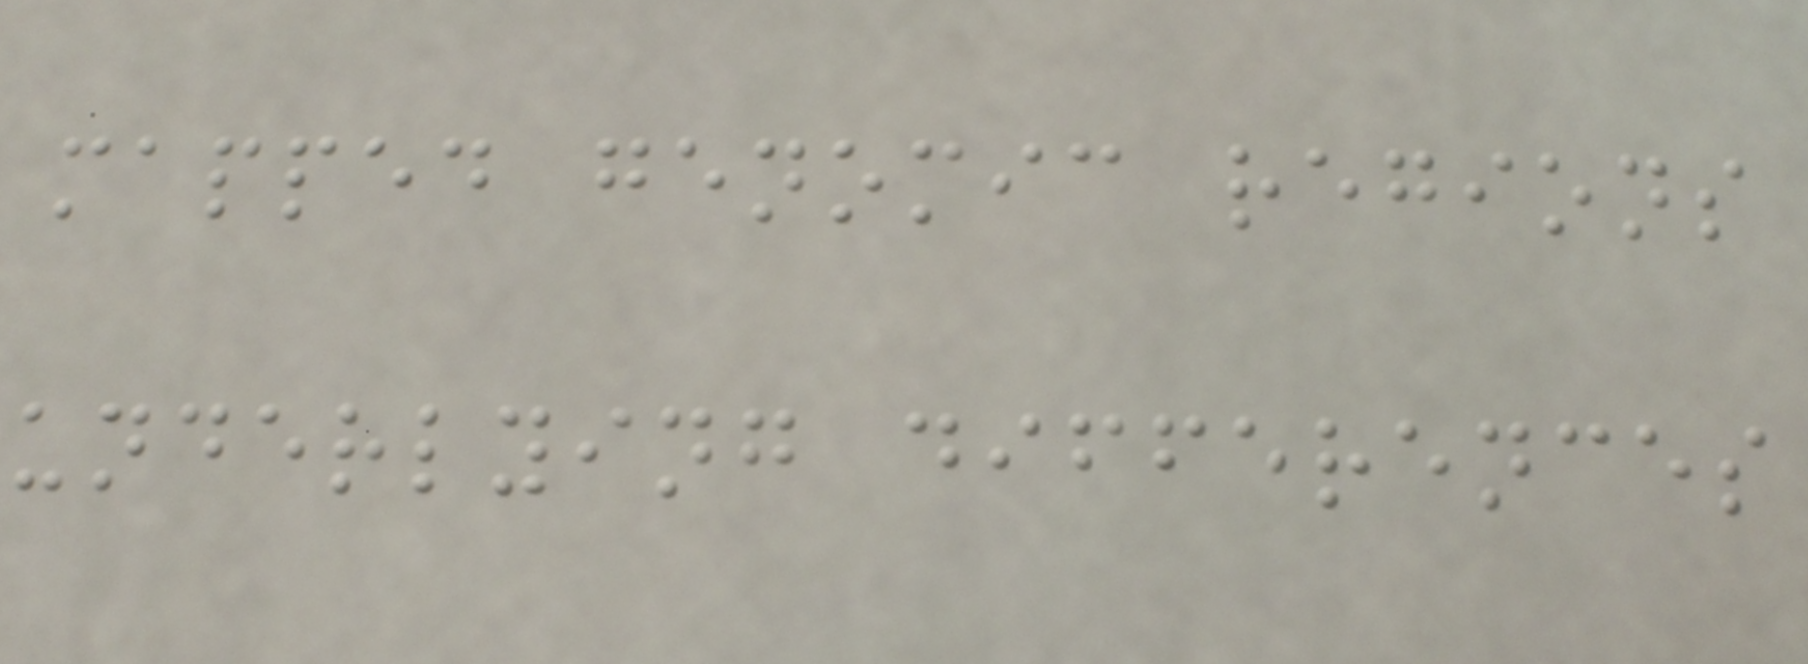mapped genomic regions
underlying differences
